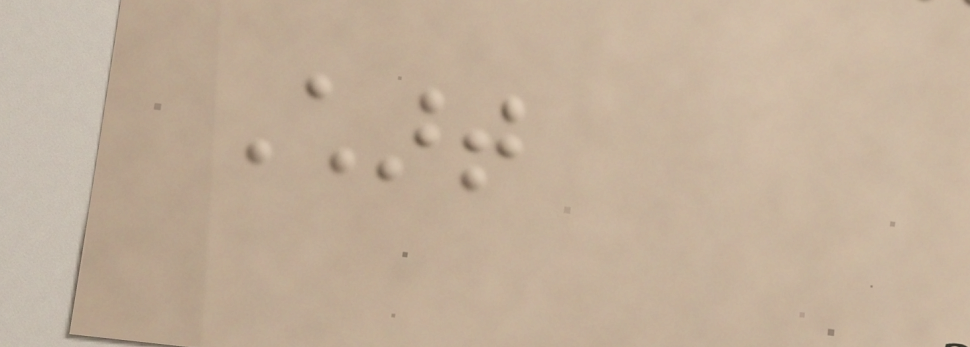Chart
